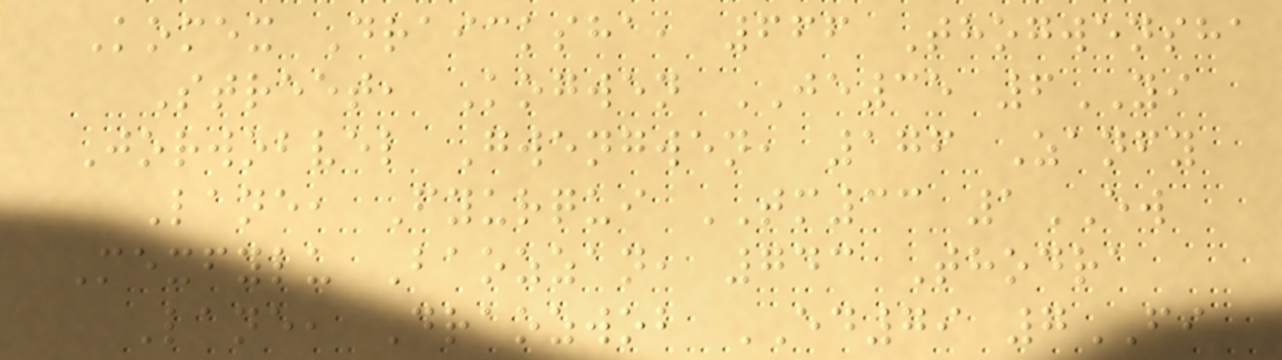Komex Draicksha, 666 Thogwensha
Street, Kogwen JE35 6YI
Jorwobvel Gwengwen, 176 Zanfy
Lane, Fyurqui TM33 1EW
Mexfylu Baozzan, 743 Thodra
Lane, Draozwob ED79 7FI
